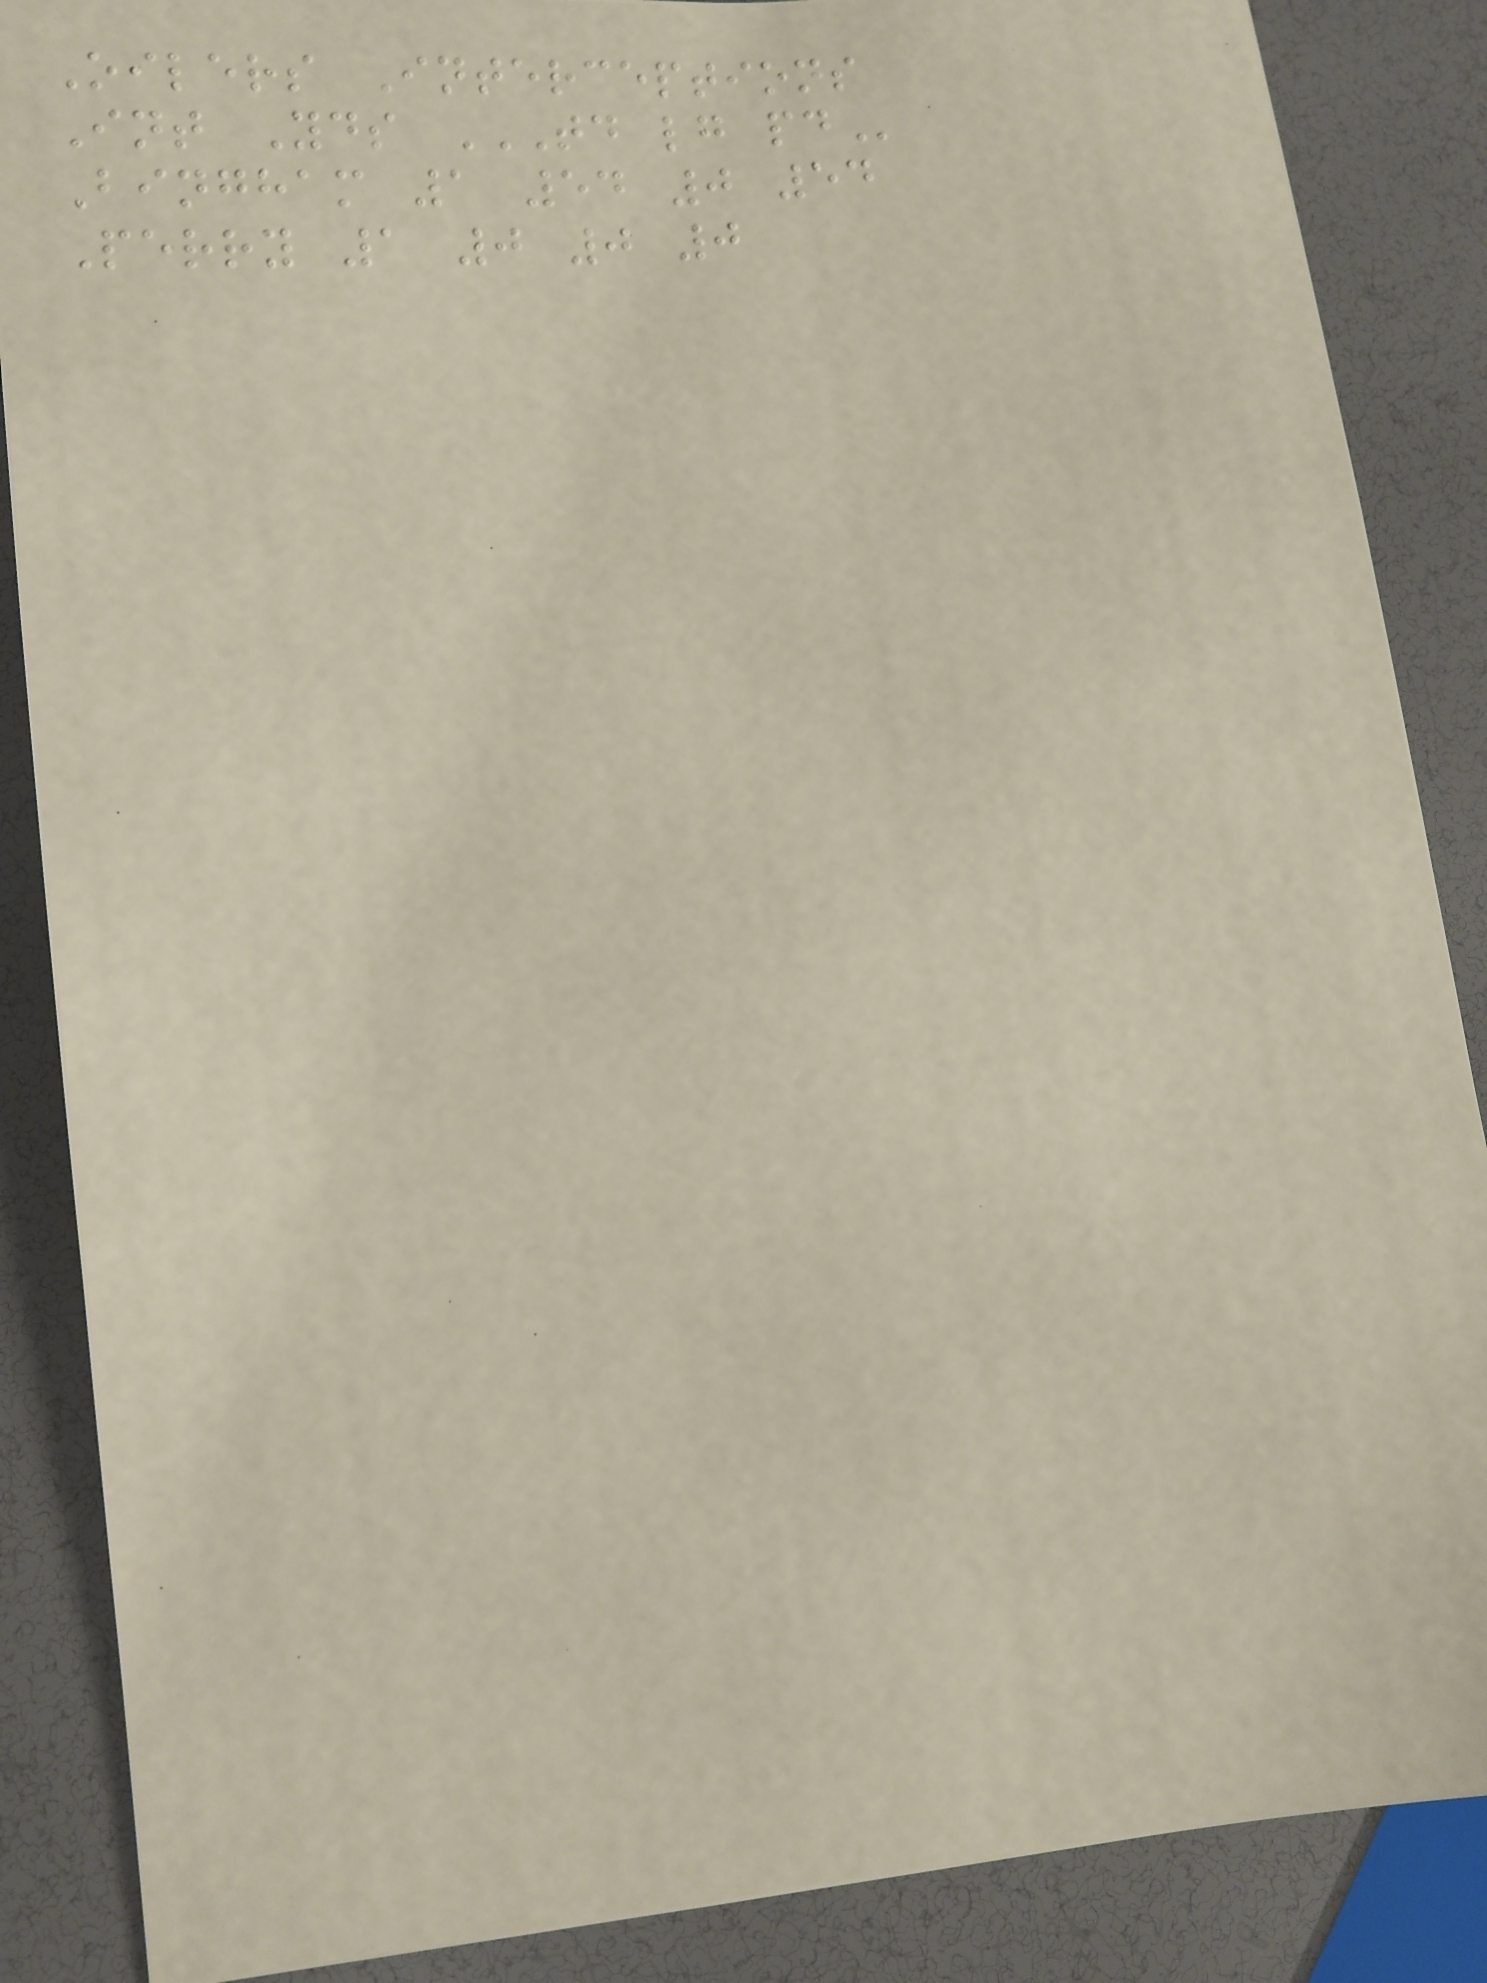Oilers Interceptions
Int Yds TD LG PD
Bingham 1 54 0 54
Perry 1 0 0 0
